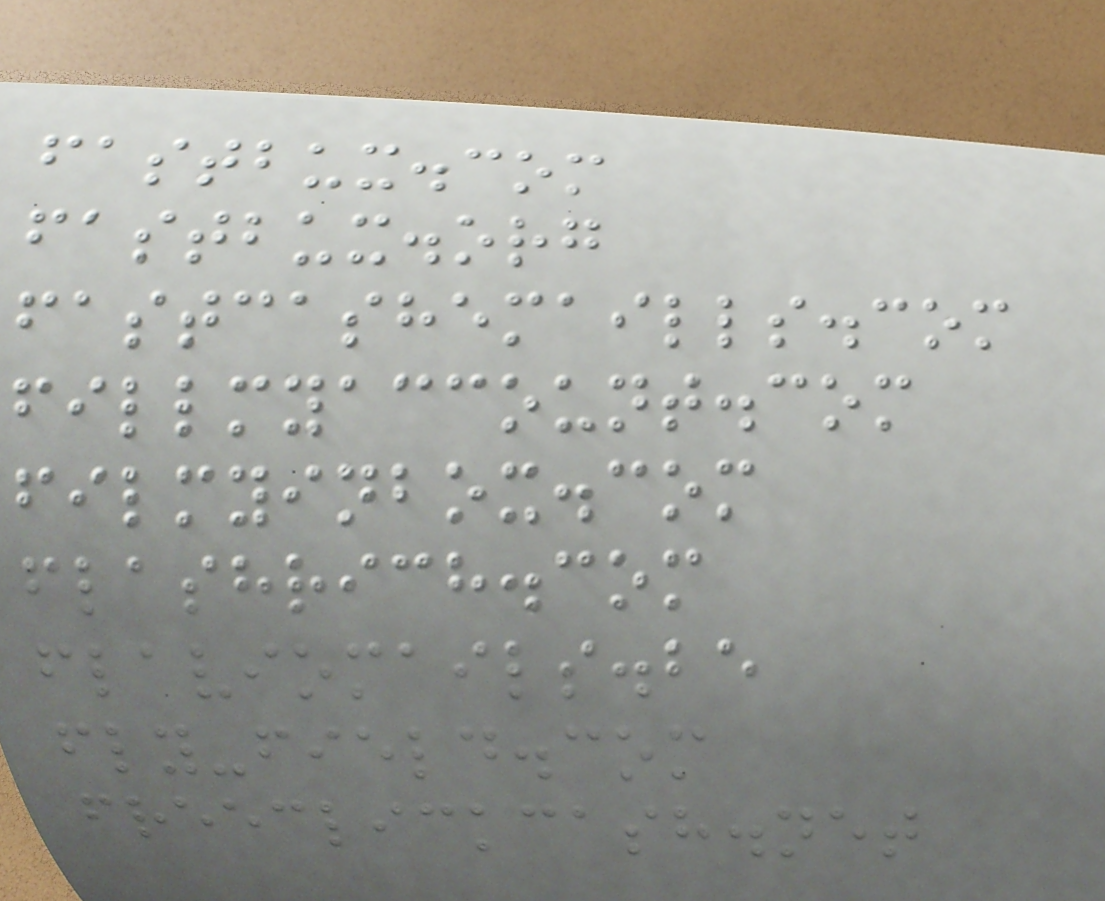fastbux.com
fastbux.org
fastcashemaills.com
fillmyaccount.com
filmyinbox.com
flashrich.com
flaviomails.be
fly-field.com
freeclickcash.net
